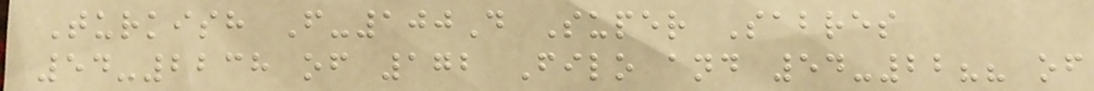Turkish F-100D Super Sabres
54-2238 of 172 Filo and 54-22?? of
